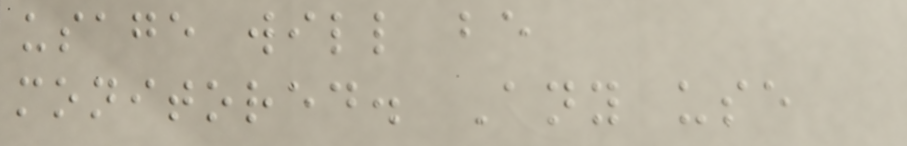usage will be
monitored. Any use
